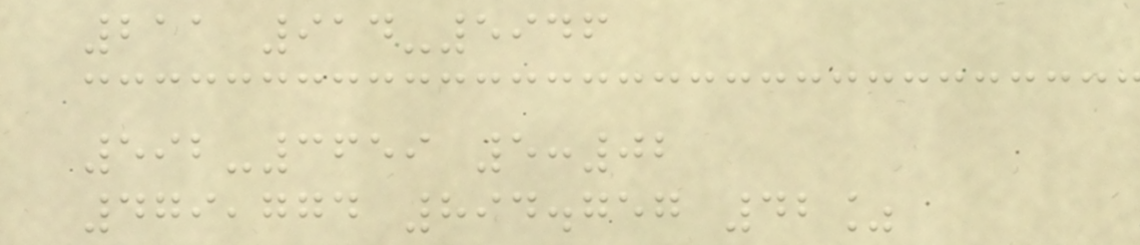211 914-5946
592-3659 5:02
479,774 894.757 42%
